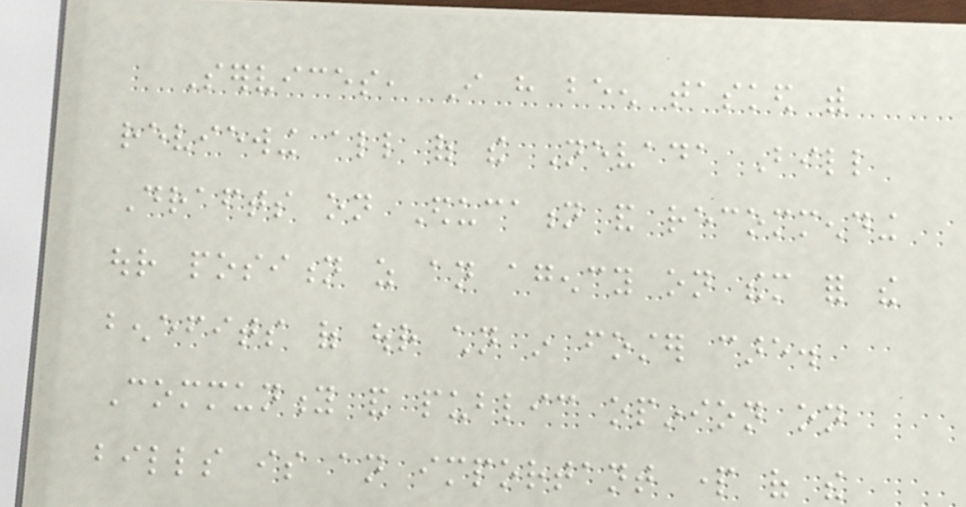Services, I have been tasked with
reviewing all of the Nevada Bill
Drafts on Education and recommending
our position as an agency on them for the
benefits of our children in foster care.
Community and public opinion on
bills is an important part of the
